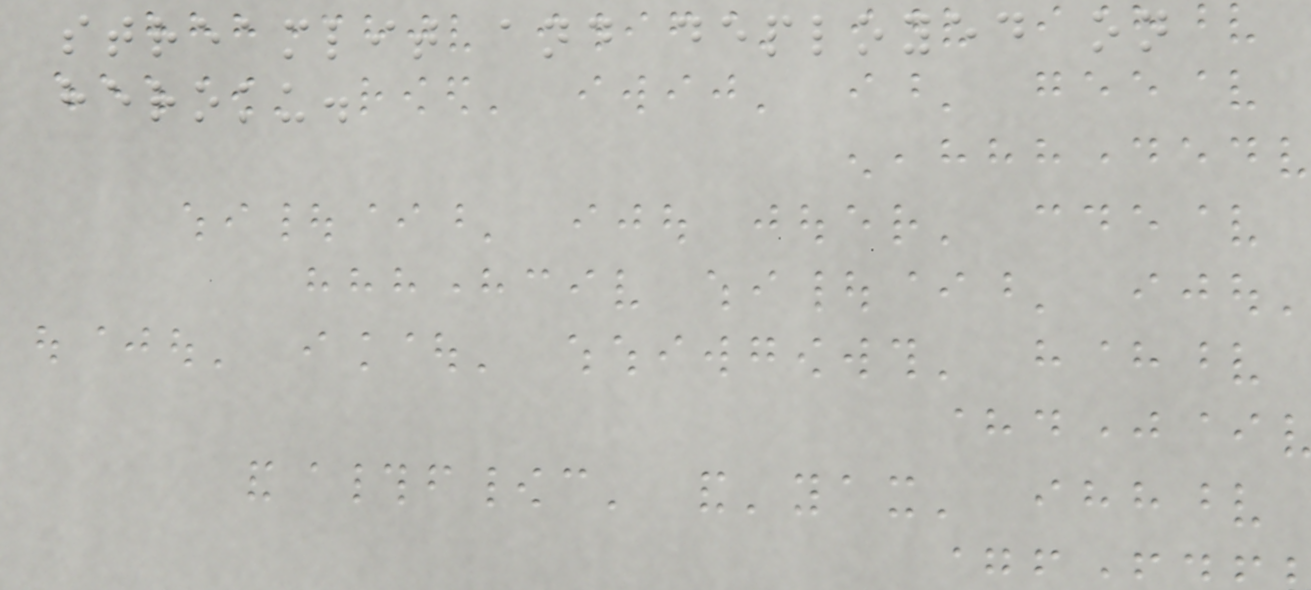streamlit and deployed on
heroku.
